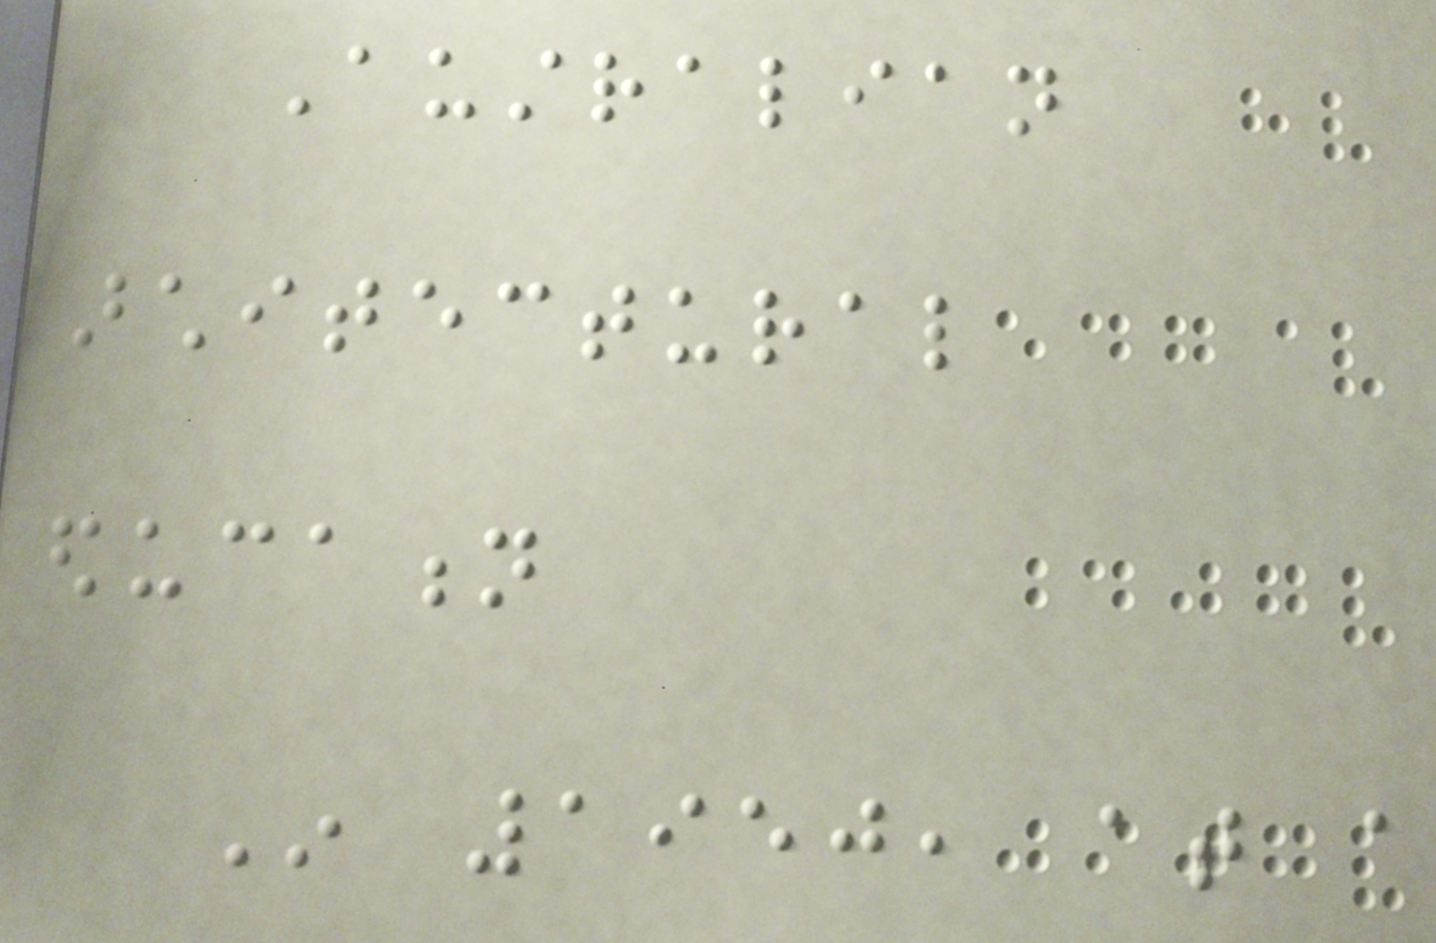Australian
architectural
education
In 1950, at a
